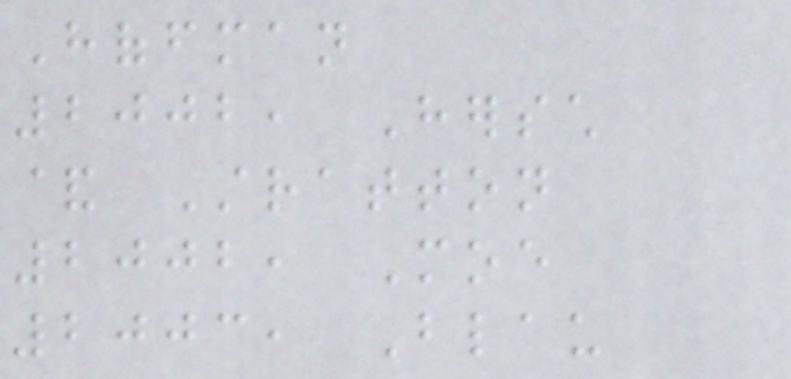Hoffman
2002, Hersch
& Stratton
2002, Moe
2003, Blau
